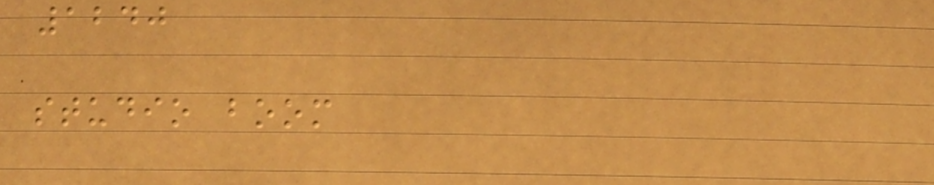1240
studio boom
